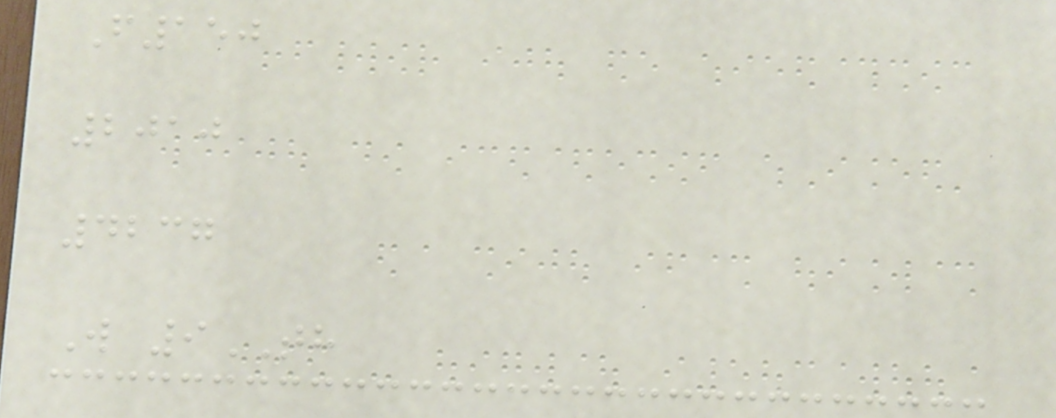F150
2010
4237
W 9TH
